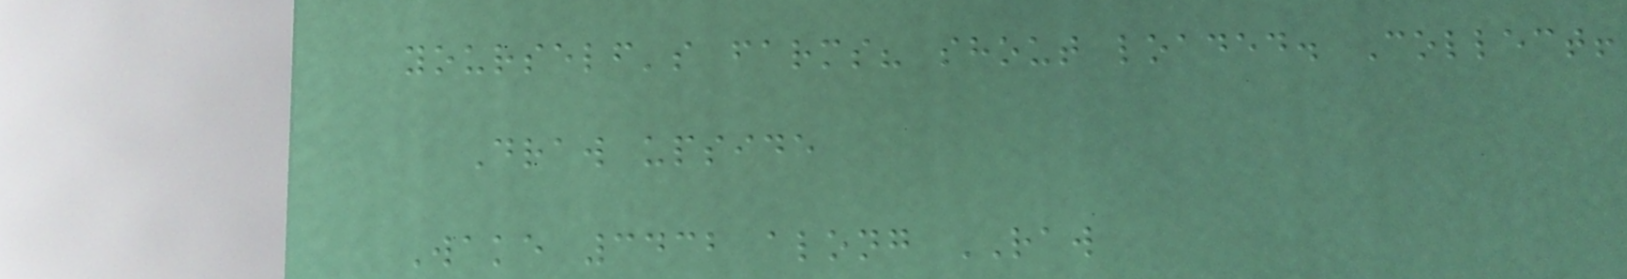yourself's farms? shout loaded. Collect!
Draw upside
Wake 3432 along RAW
